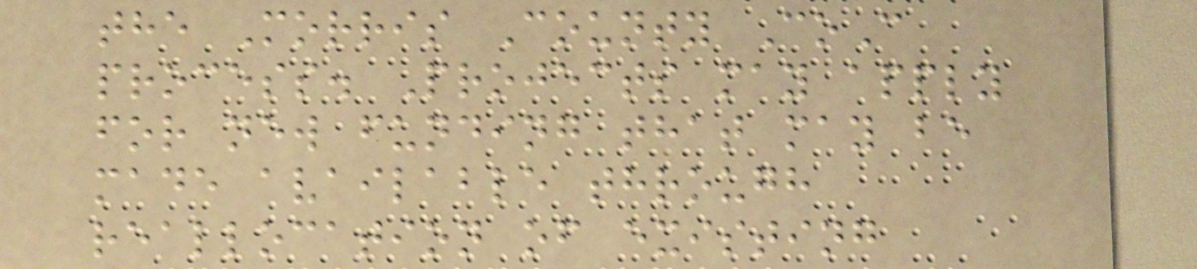the Morris County CoC
process. Projects may apply
for new funding that may be
made available through
reallocation of existing
